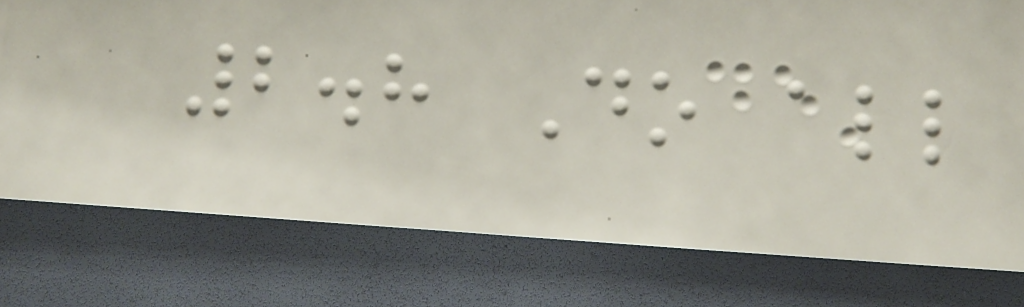2.8 Do all
